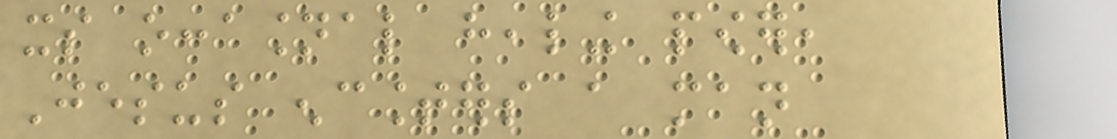its occasional healing power,
Jesus encounters a man
